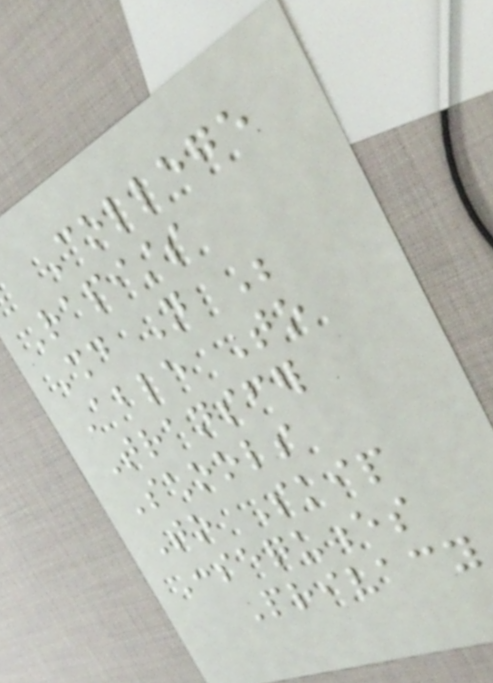College
Rapists
Should Not Be
Able To
Transfer
Schools
To Skip
Consequences
Privacy
